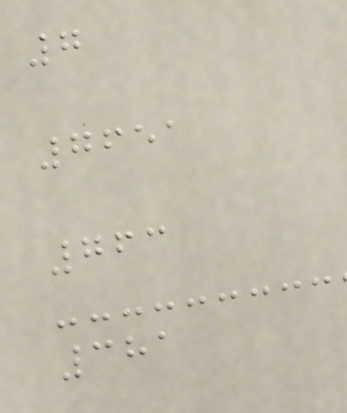7
7651
763
381
